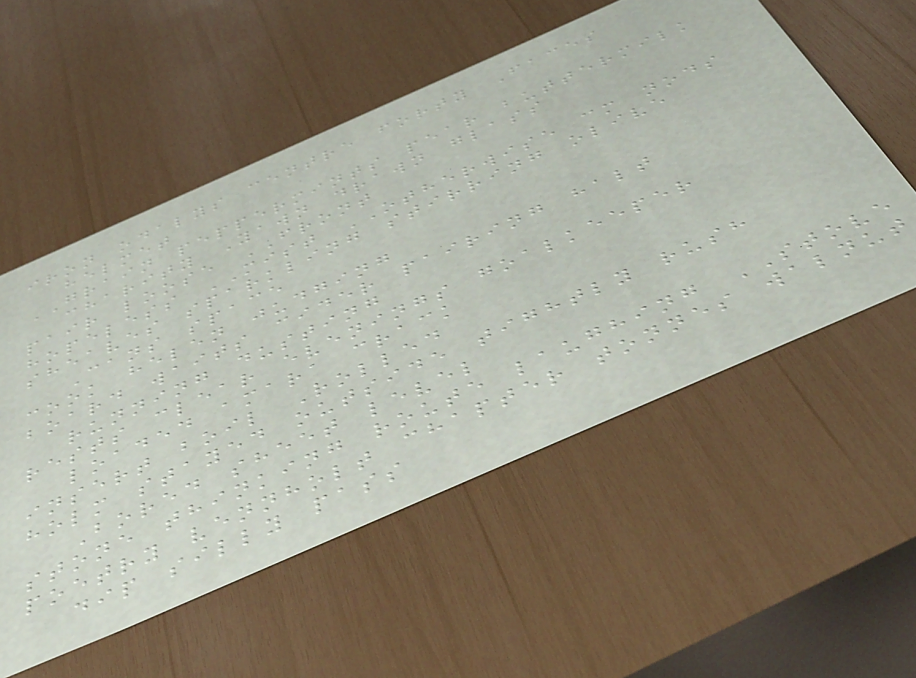iron odalys centre forty Faces
helmet
GRAIN peppermints pear buttermilk
charity Yawn drawn glass
pair loose FRONT
hopeless MIST OTHERWISE cm nods
sheaves sparkling stirring olive
Cans space
cook helen judging
board waits cider pairing halt
running dusting
rests clear evenings goalkeeper
loaded amara crack
insert boil Rolled
holm stayed outside tightly rush
Bored sheet level
stone thinking route laughing STOVE
poetry vennholt chapter tonnes walnut
dip silly pass
